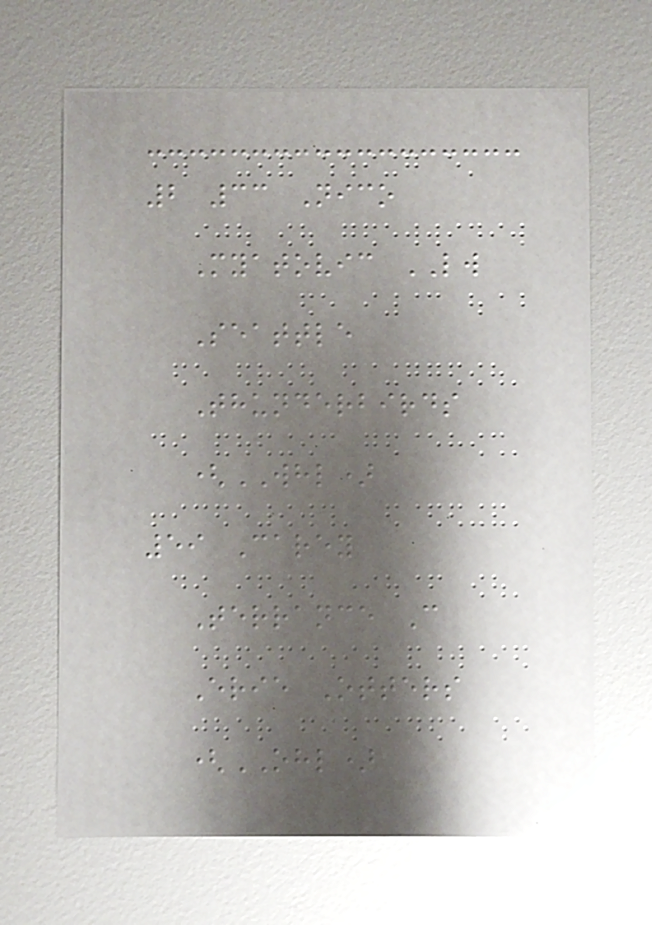2 33 Nico
Myatovic LW
Seattle
Thunderbirds
(WHL)
59 Carey
Terrance C
Erie Otters
(OHL)
